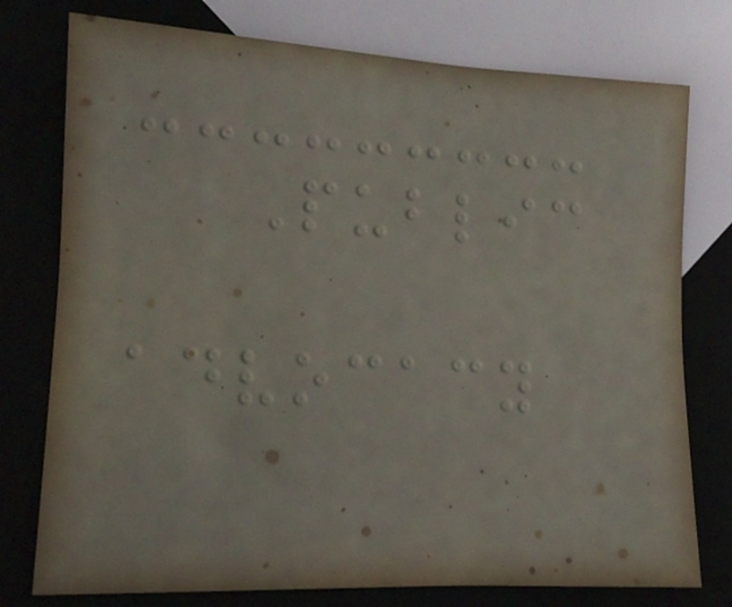Public
advocacy
